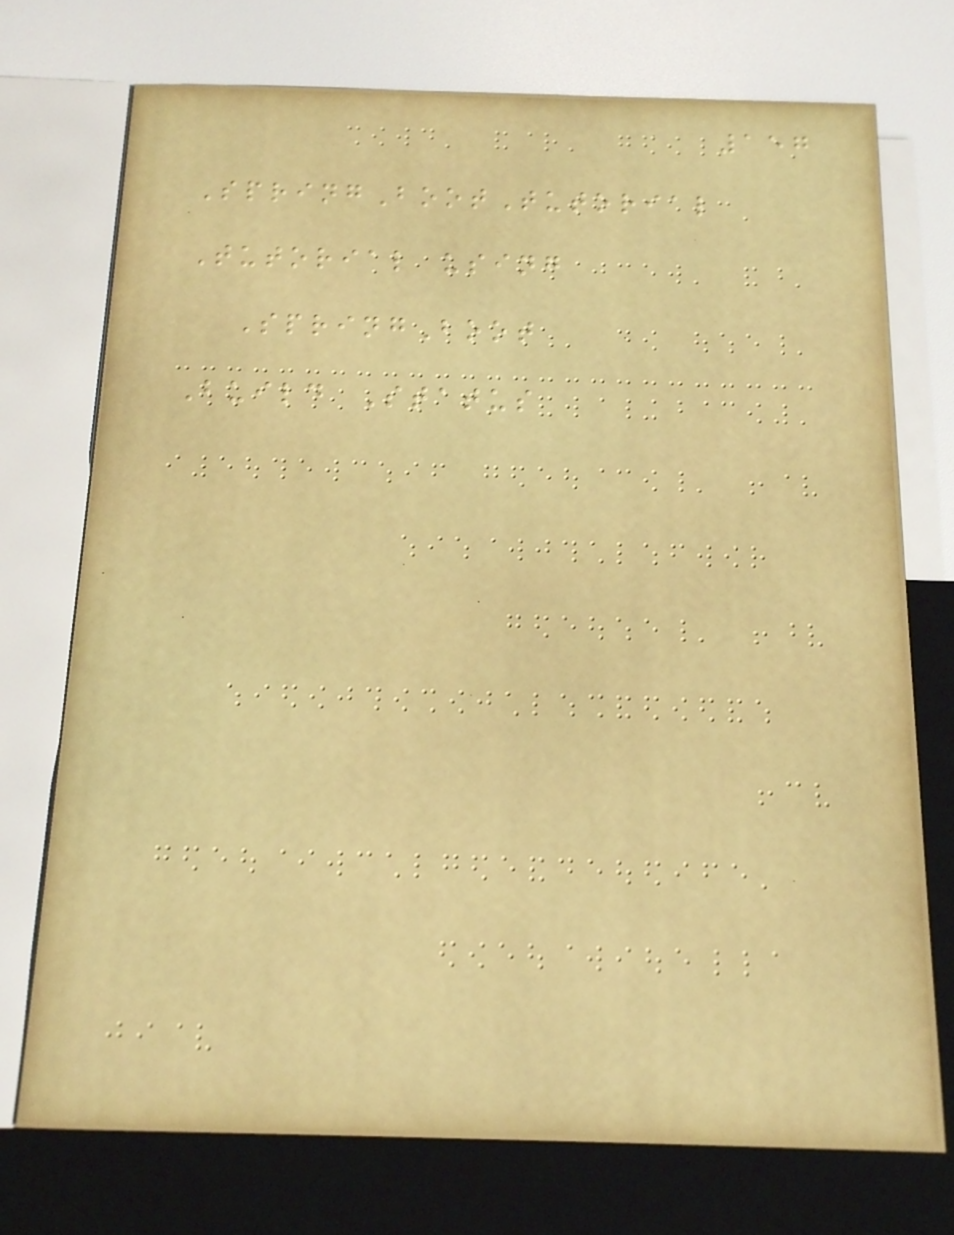157
SpringBootTutorial
Tutorial using
SpringBoot
Build Status
